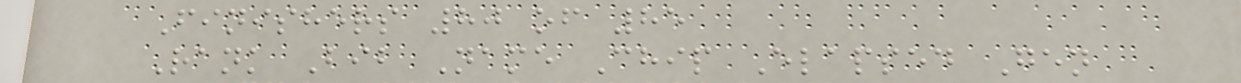Finishers 80 of 85
Rank Bib Name Chip Elapsed Gen
